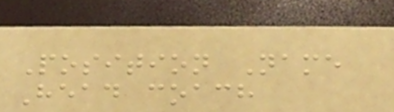Position Name
Head coach
